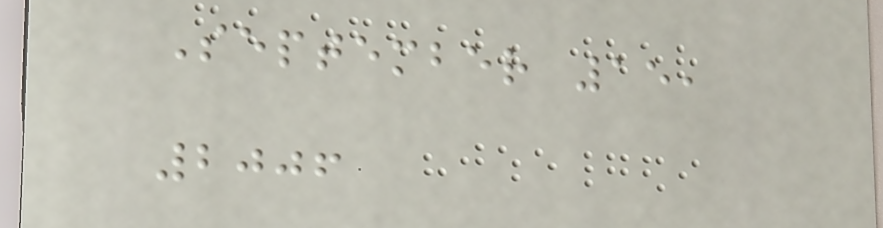September 15,
2006
